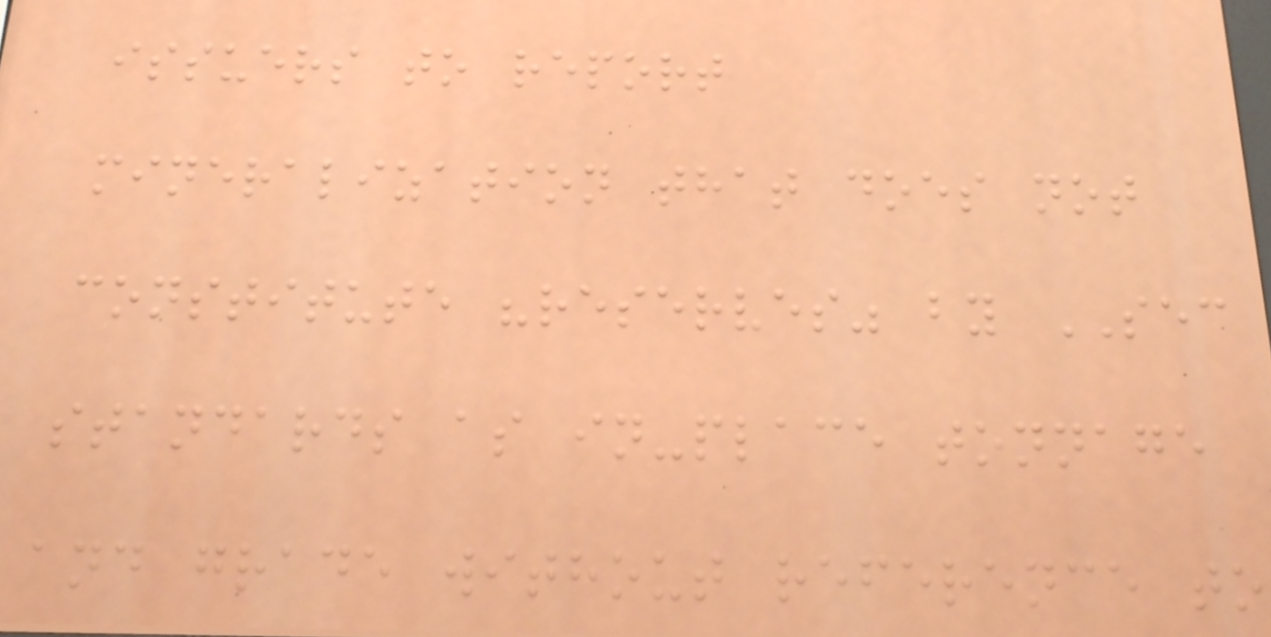issuers to report
mineralization that does not
constitute "reserves" by SEC
standards as in-place tonnage
and grade without reference to
